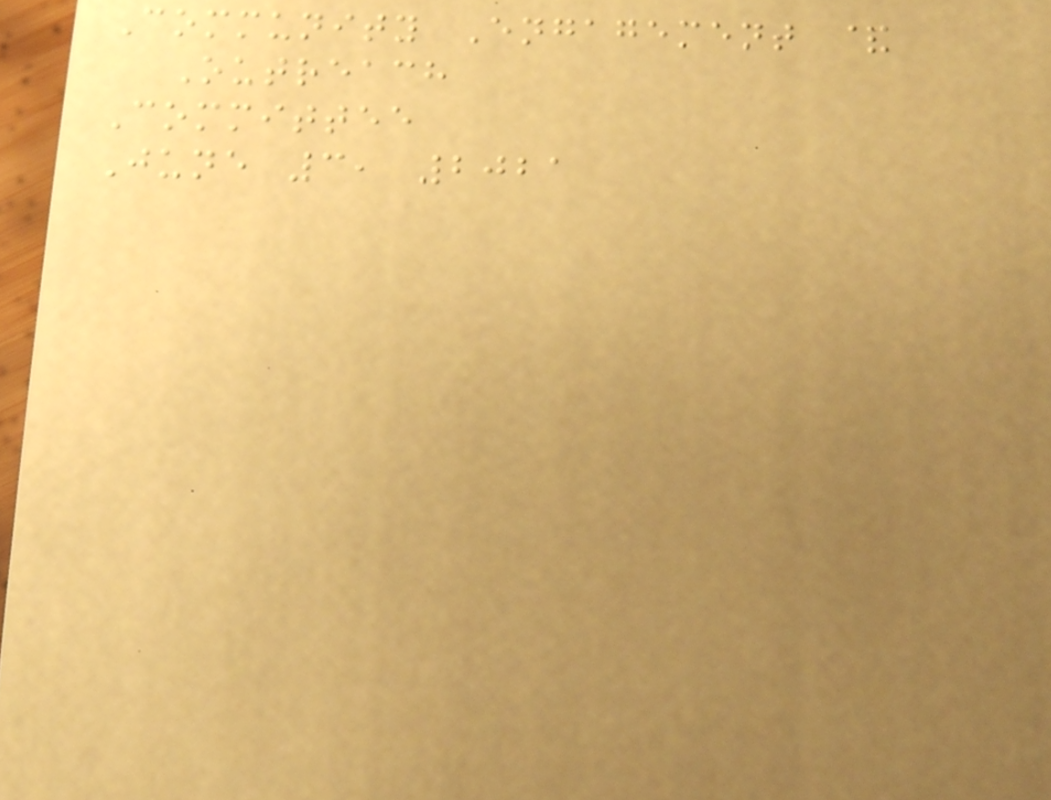Community Engagement &
Outreach
Committee
June 3, 2021
